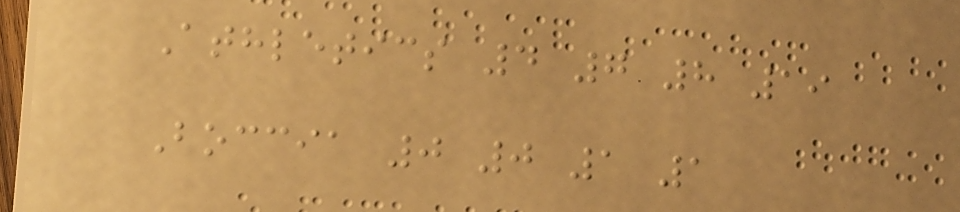Athletics 4 7 8 19
Boccia 0 0 1 1
